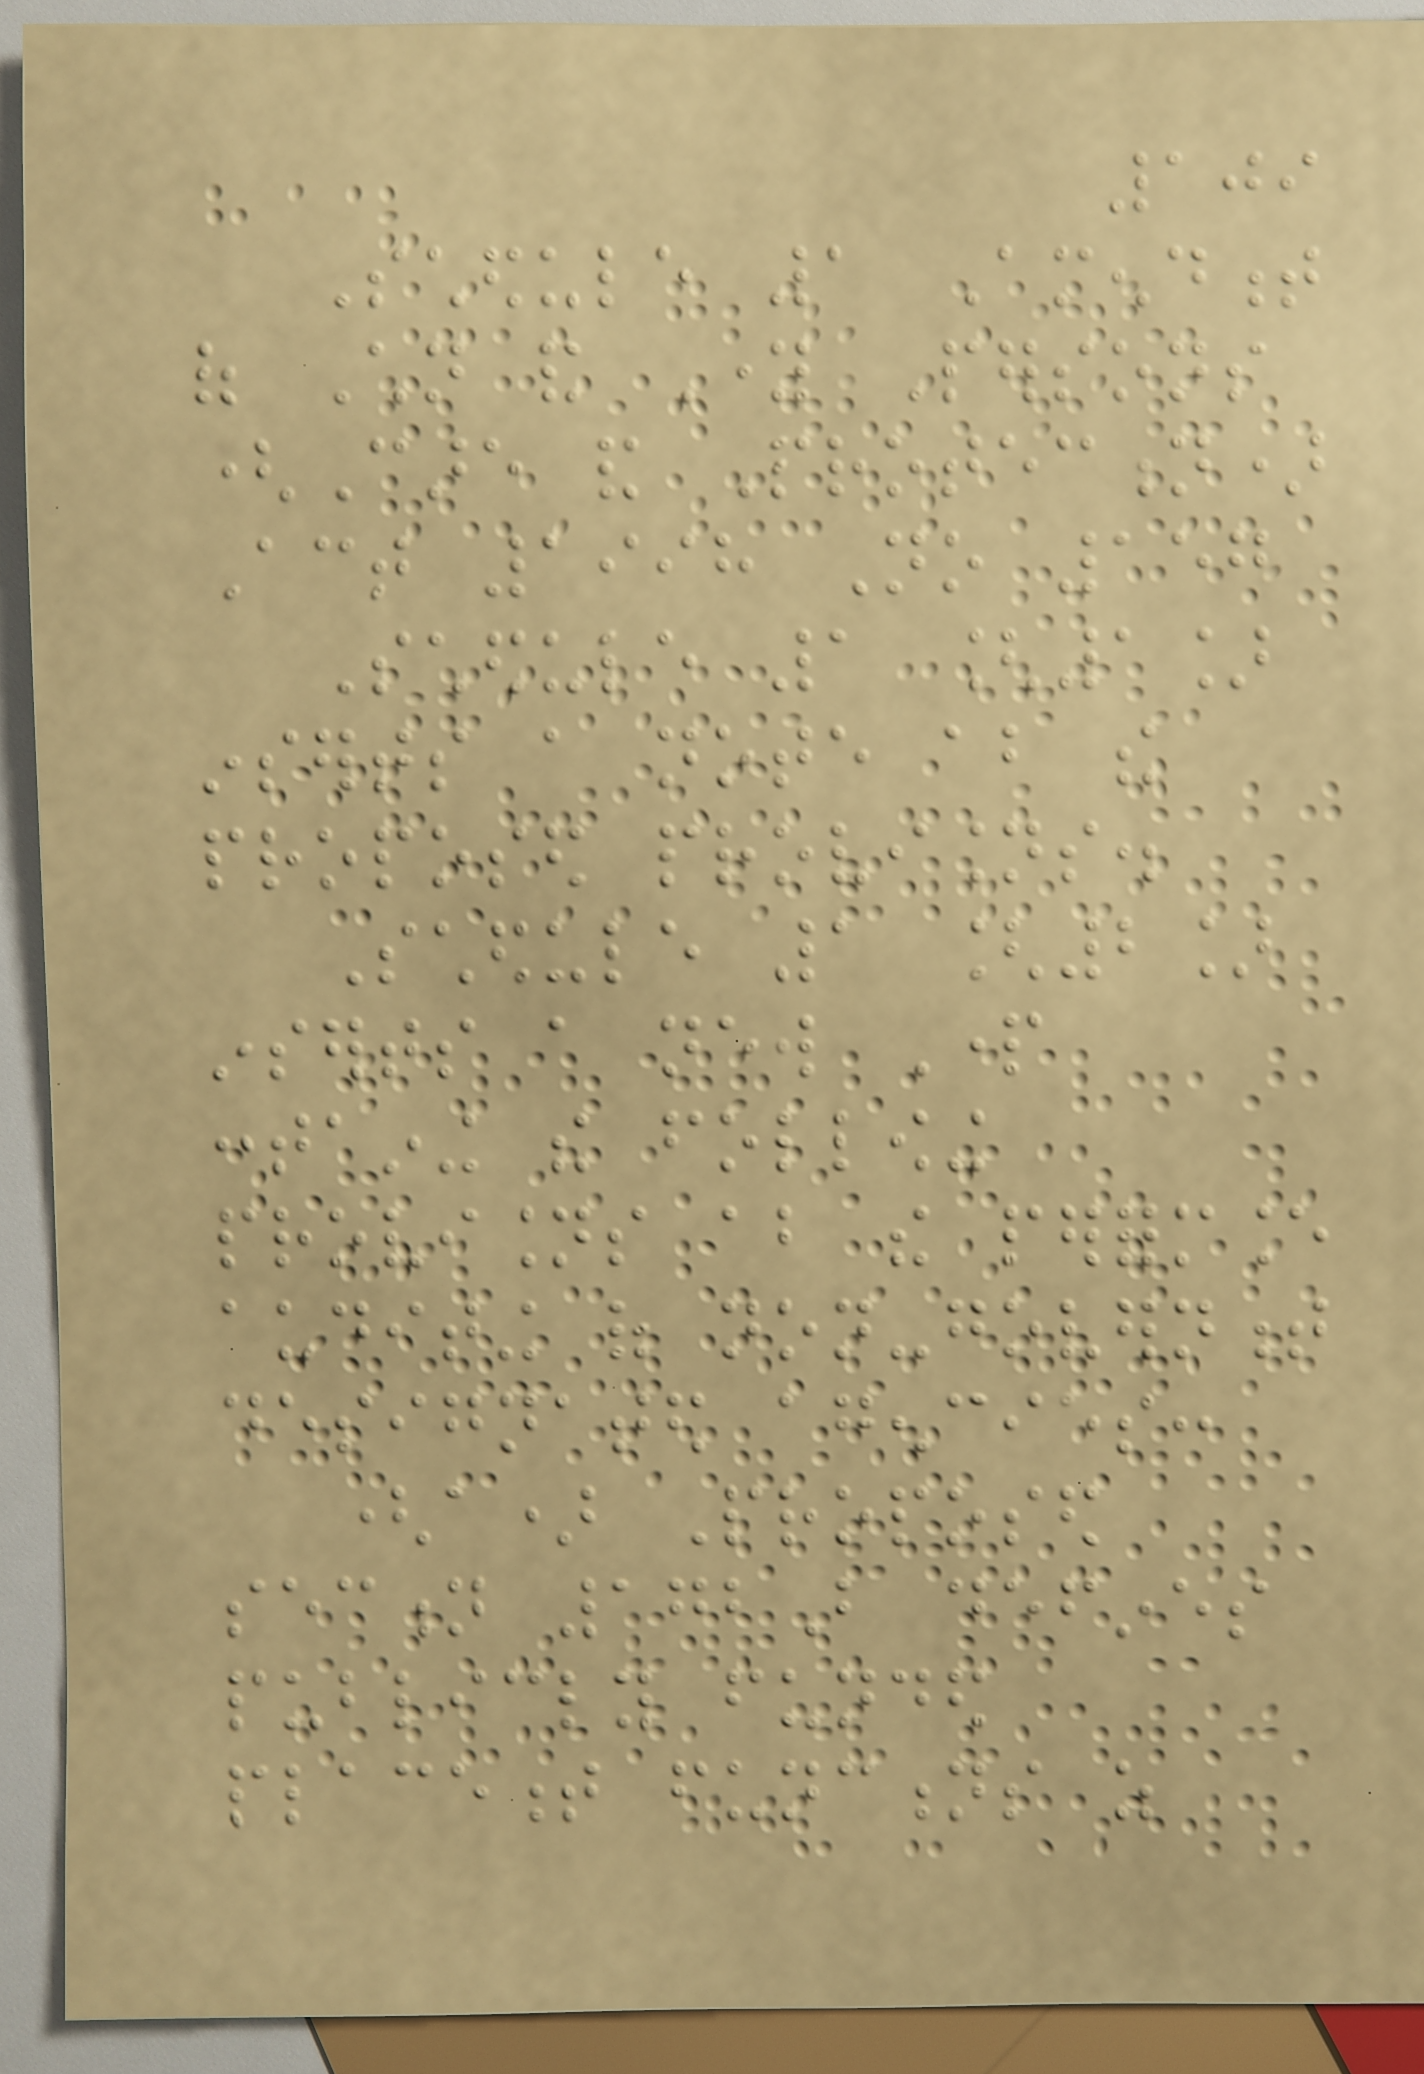109
Schedule 1 Amendment
of Children and Young Persons
(Care and Protection)
Act 1998 No 157
Schedule 1 [1]
inserts a note about the
proposed provisions.
Schedule 1 [2]
inserts a new Part
containing the following
provisions about the performance
auditing of non-government
designated agencies:
(a) Proposed
section 172B defines
publicly funded
placement functions as
